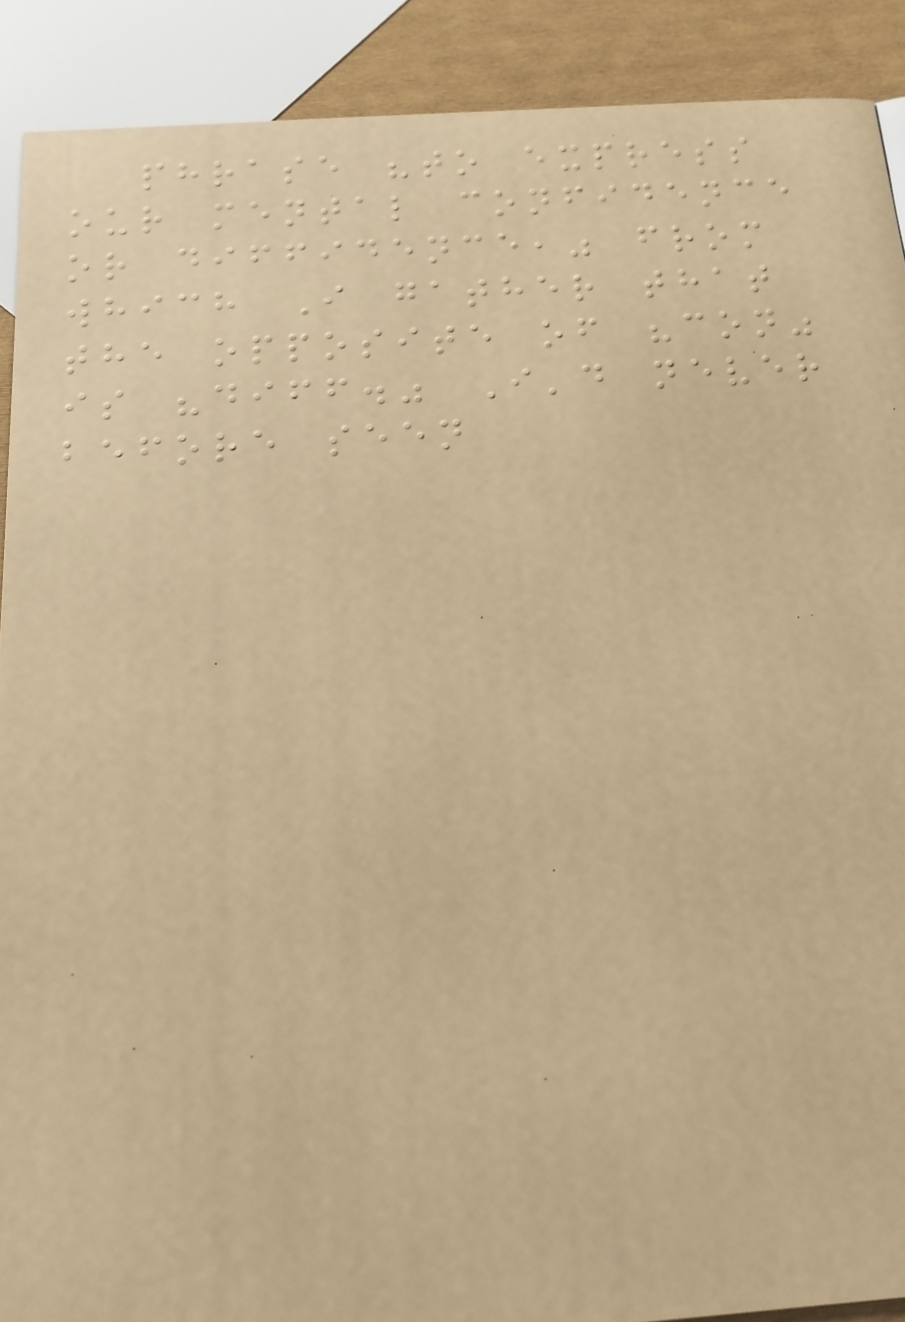phrase "to express
our mental confidence
or diffidence," from
which I gather that
the opposite of "con"
is "diff." I'd never
before seen
